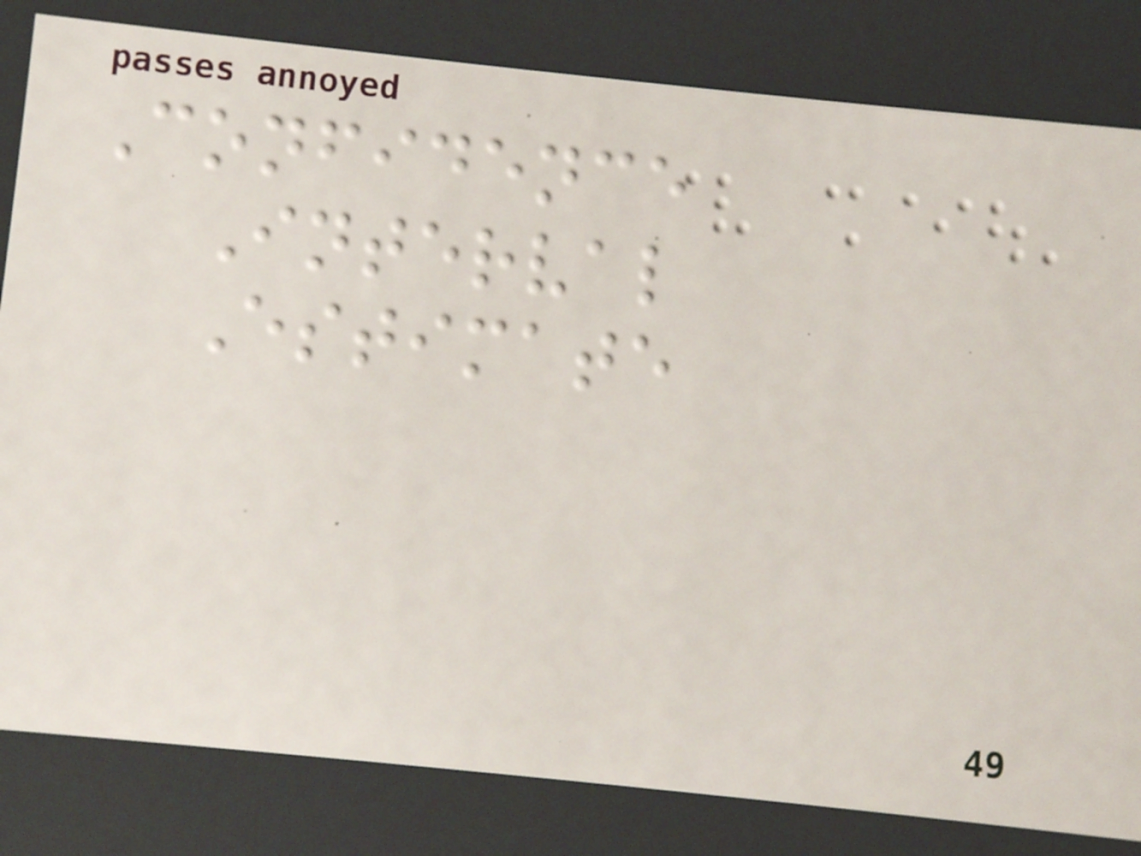Confidence
Interval
Estimate
